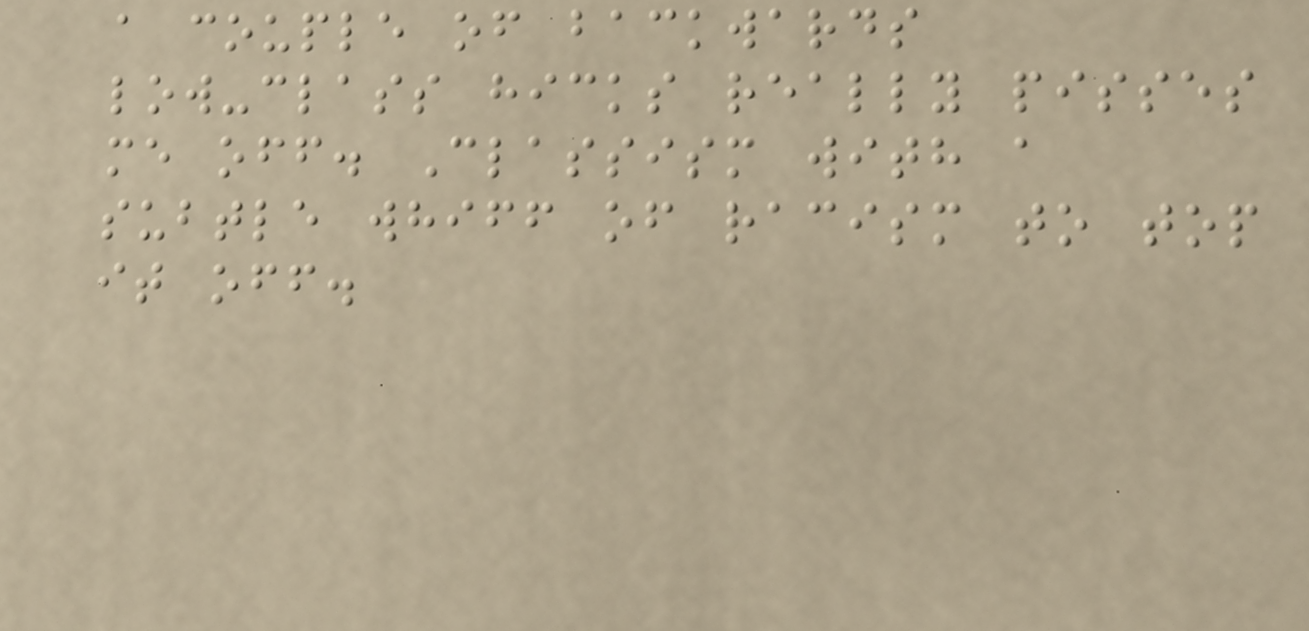a couple of backwards
low-class hicks really pisses
me off. Classism with a
subtle whiff of racism to top
it off.
